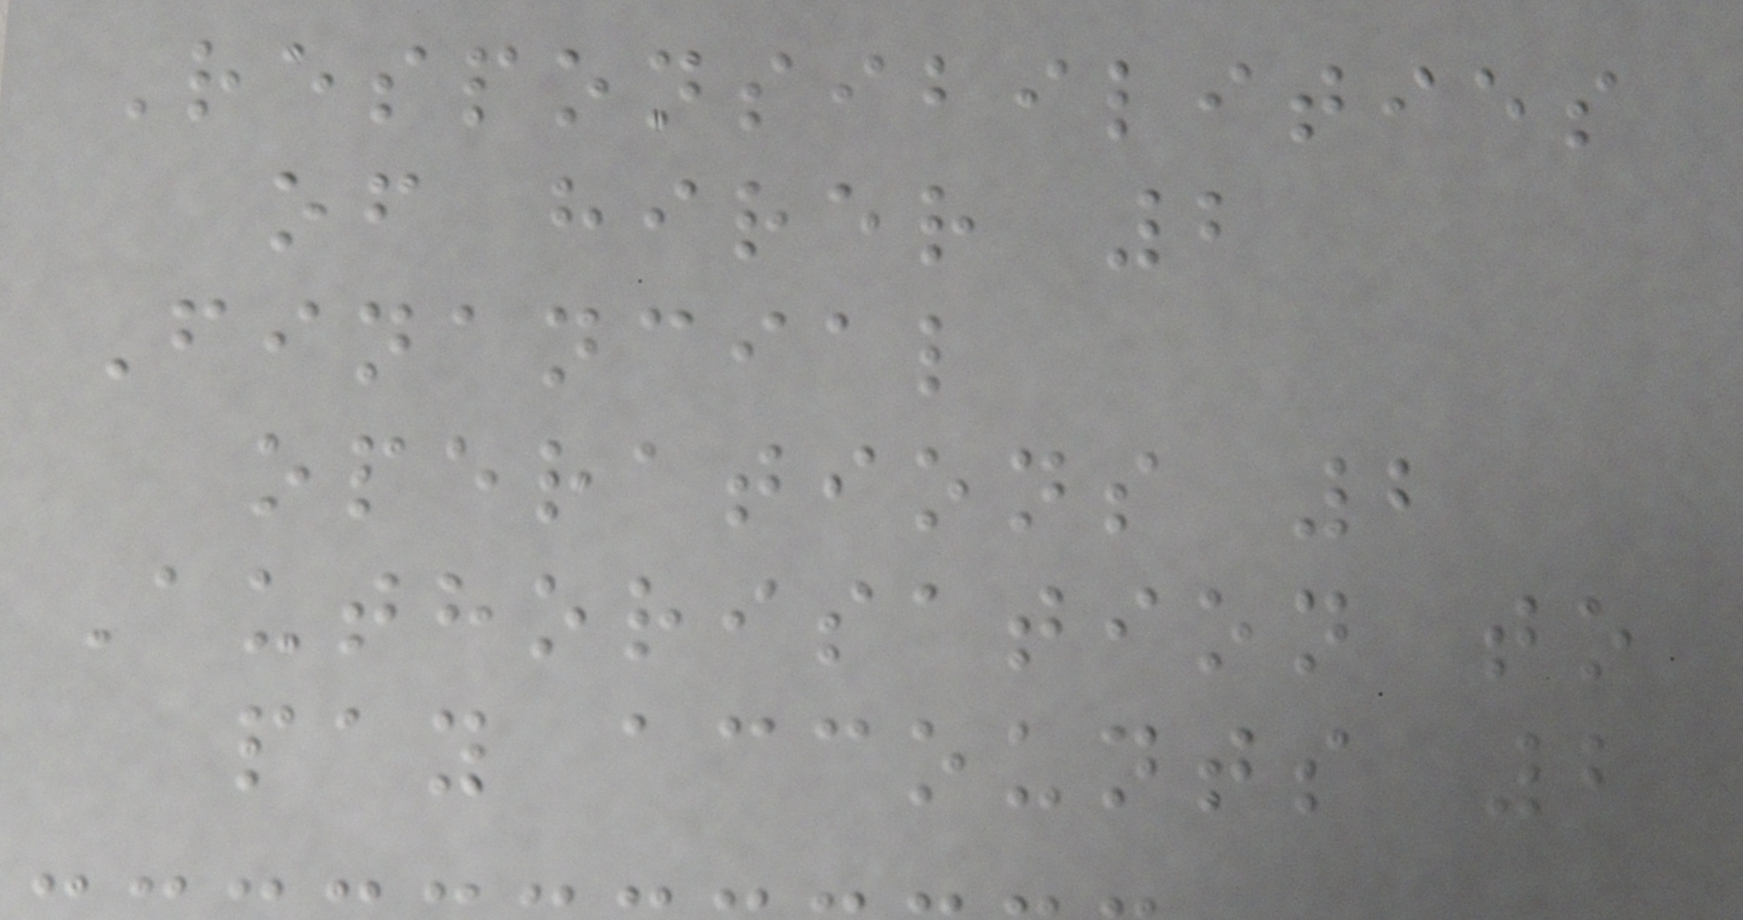Responsibilities
of hirer 2
Financial
operations 2
Authorisation to
pay accounts 2
